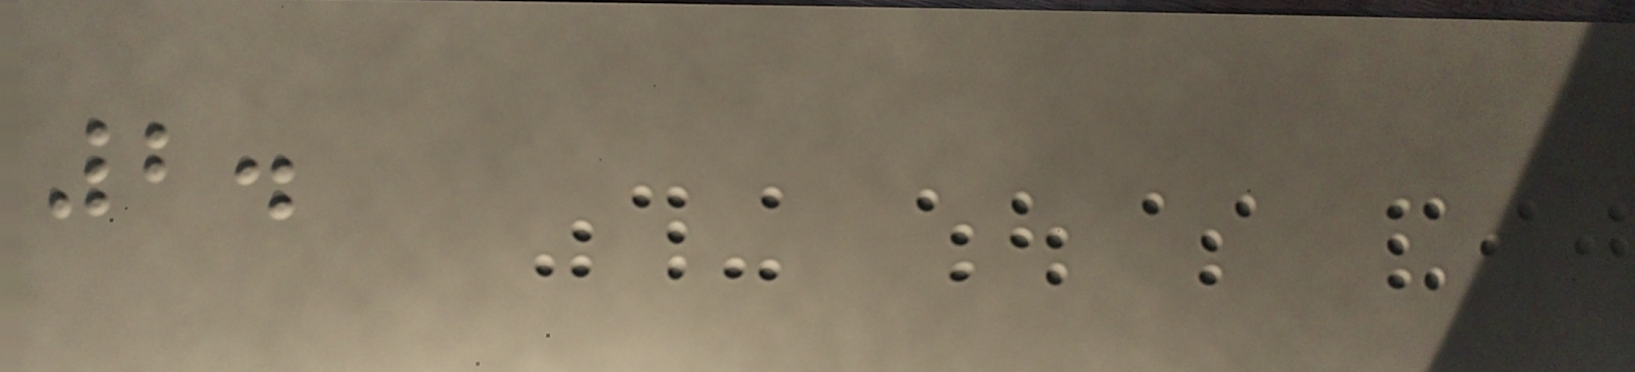2.
